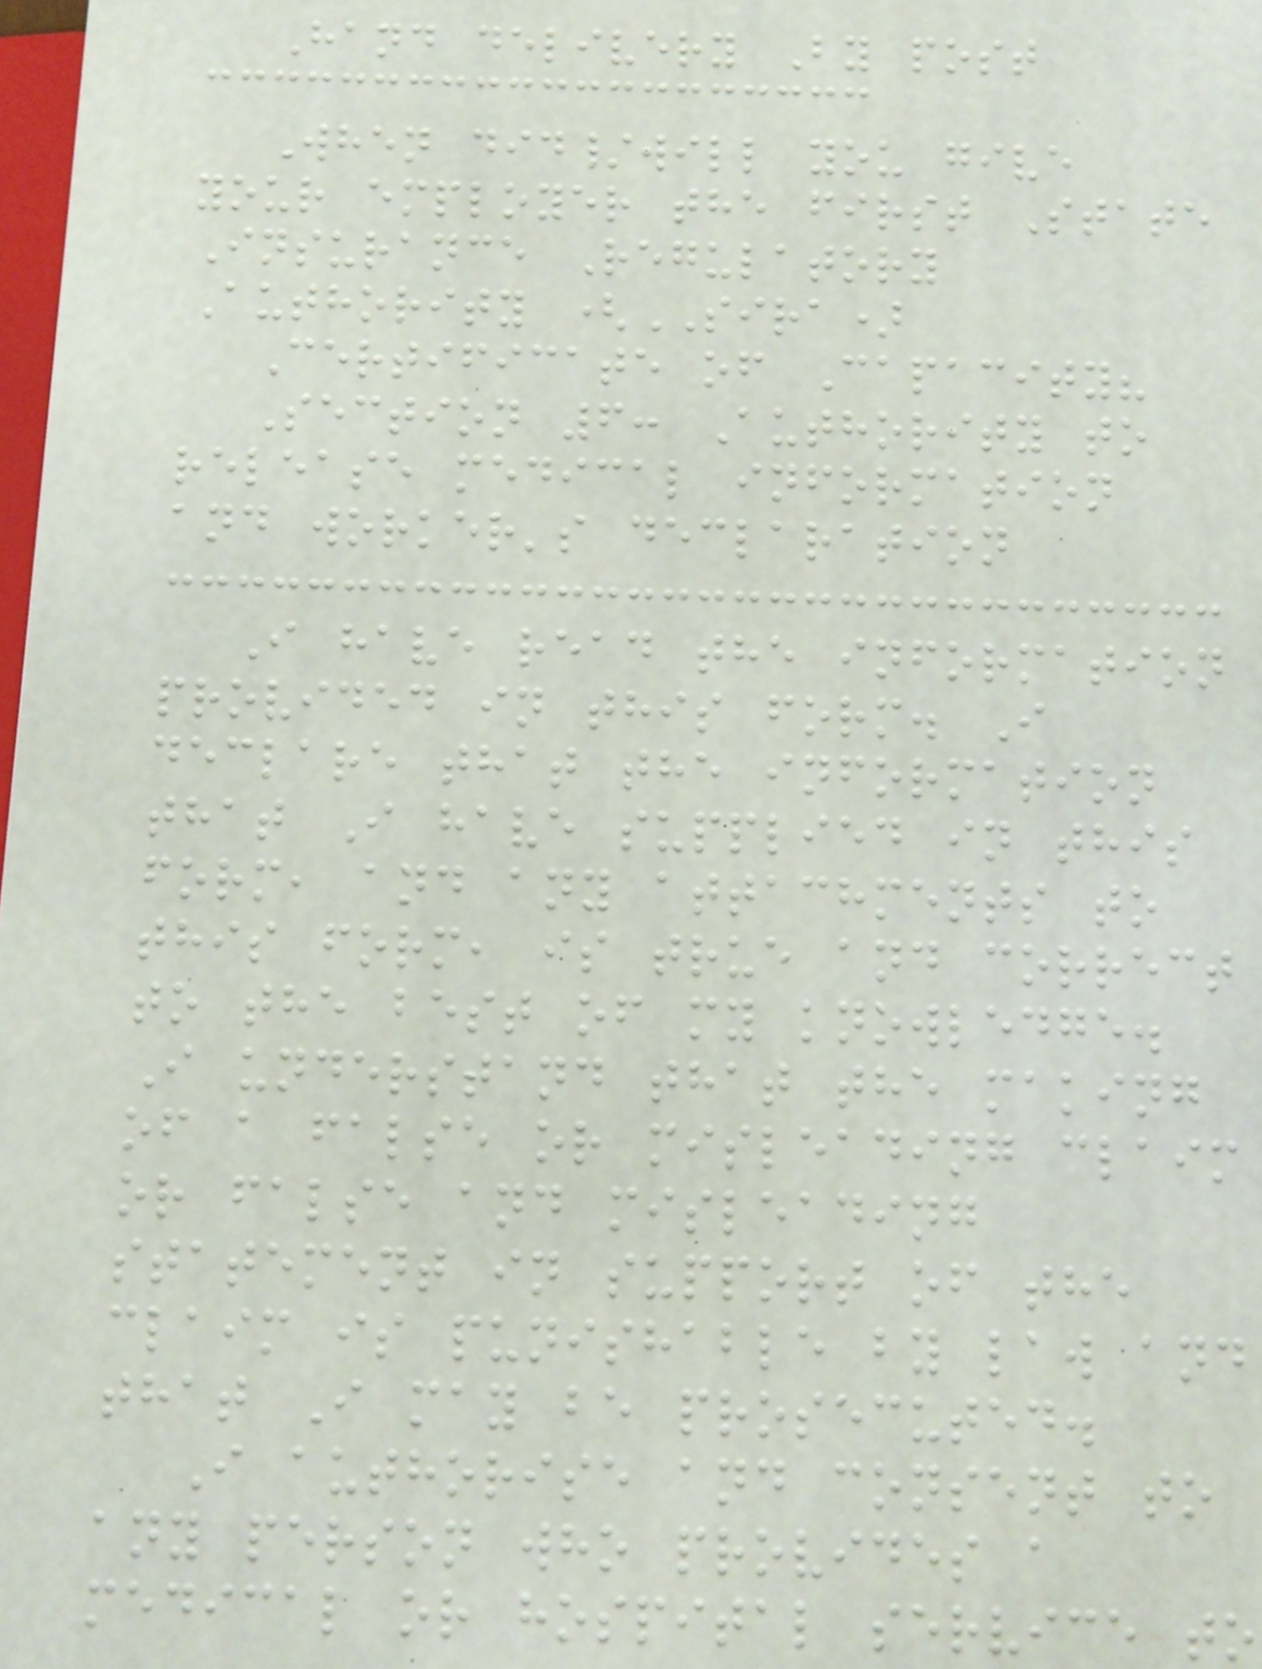Hand delivery By post
When did/will you give
your employer the first State
Insurance Regulatory
Authority (SIRA)
Certificate of Capacity?
Section 6: Authority to
release medical information
and worker's declaration
I have read the information
provided in this form. I
declare that the information
that I have supplied in this
form, and any attachments to
this form, is true and correct
to the best of my knowledge.
I understand that the making
of a false or misleading claim
or false and misleading
statement in support of the
claim is punishable by law and
that I may be prosecuted.
I authorise and consent to
any person who provides a
medical or hospital service to
